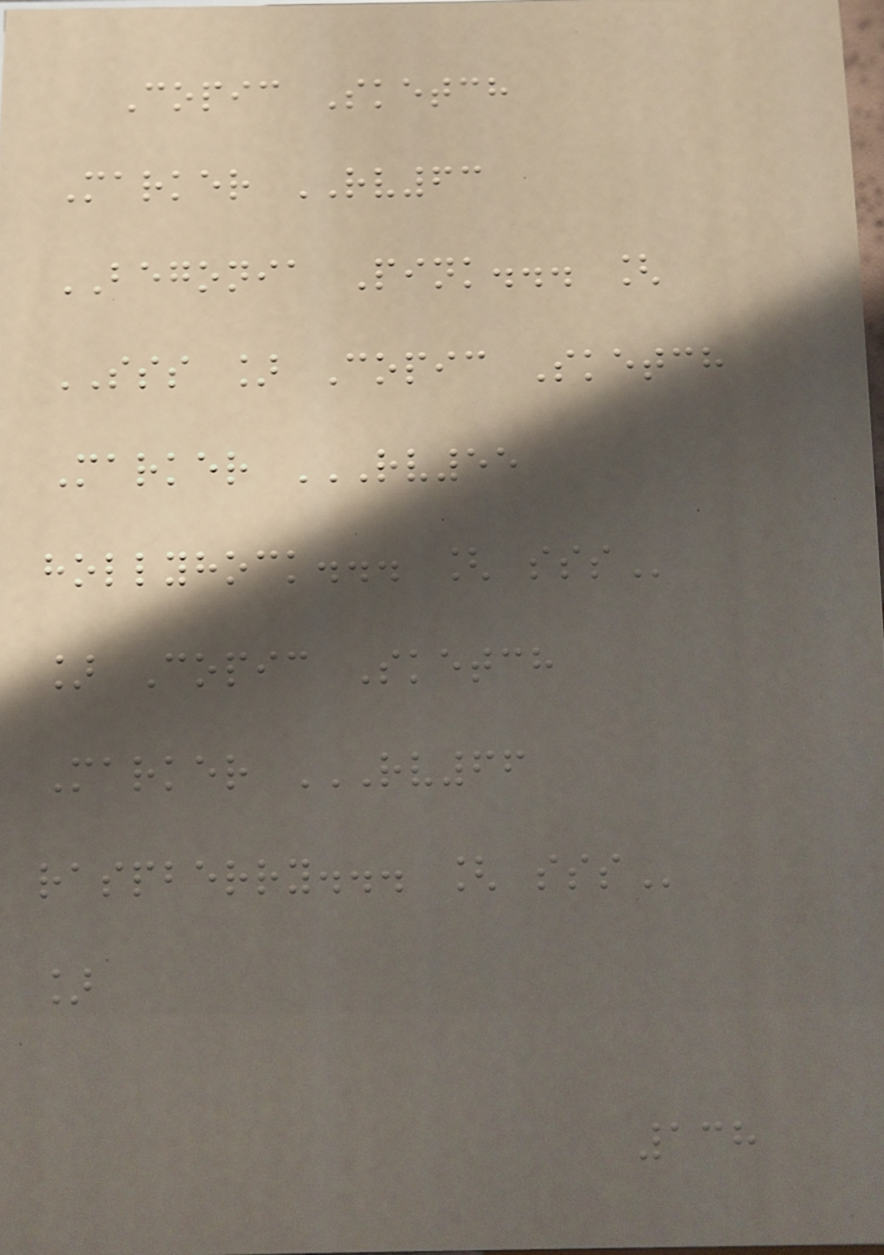Copic Sketch
Marker RV63
BEGONIA Pink... [
SSS ] Copic Sketch
Marker RV55
HOLLYHOCK... [ SSS
] Copic Sketch
Marker RV66
RASPBERRY... [ SSS
]
138
